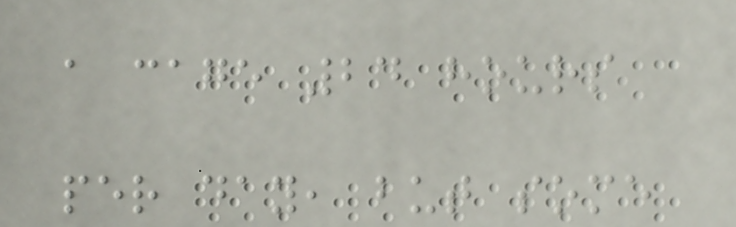a cage 24 hours
per day, but some
